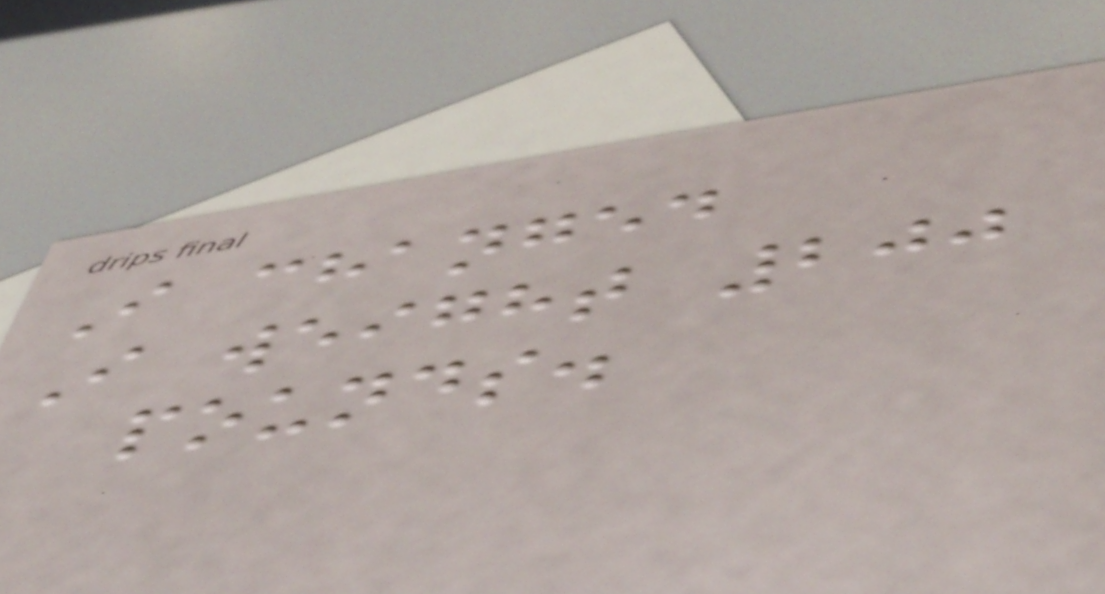I changed
I weight 200
pounds.
